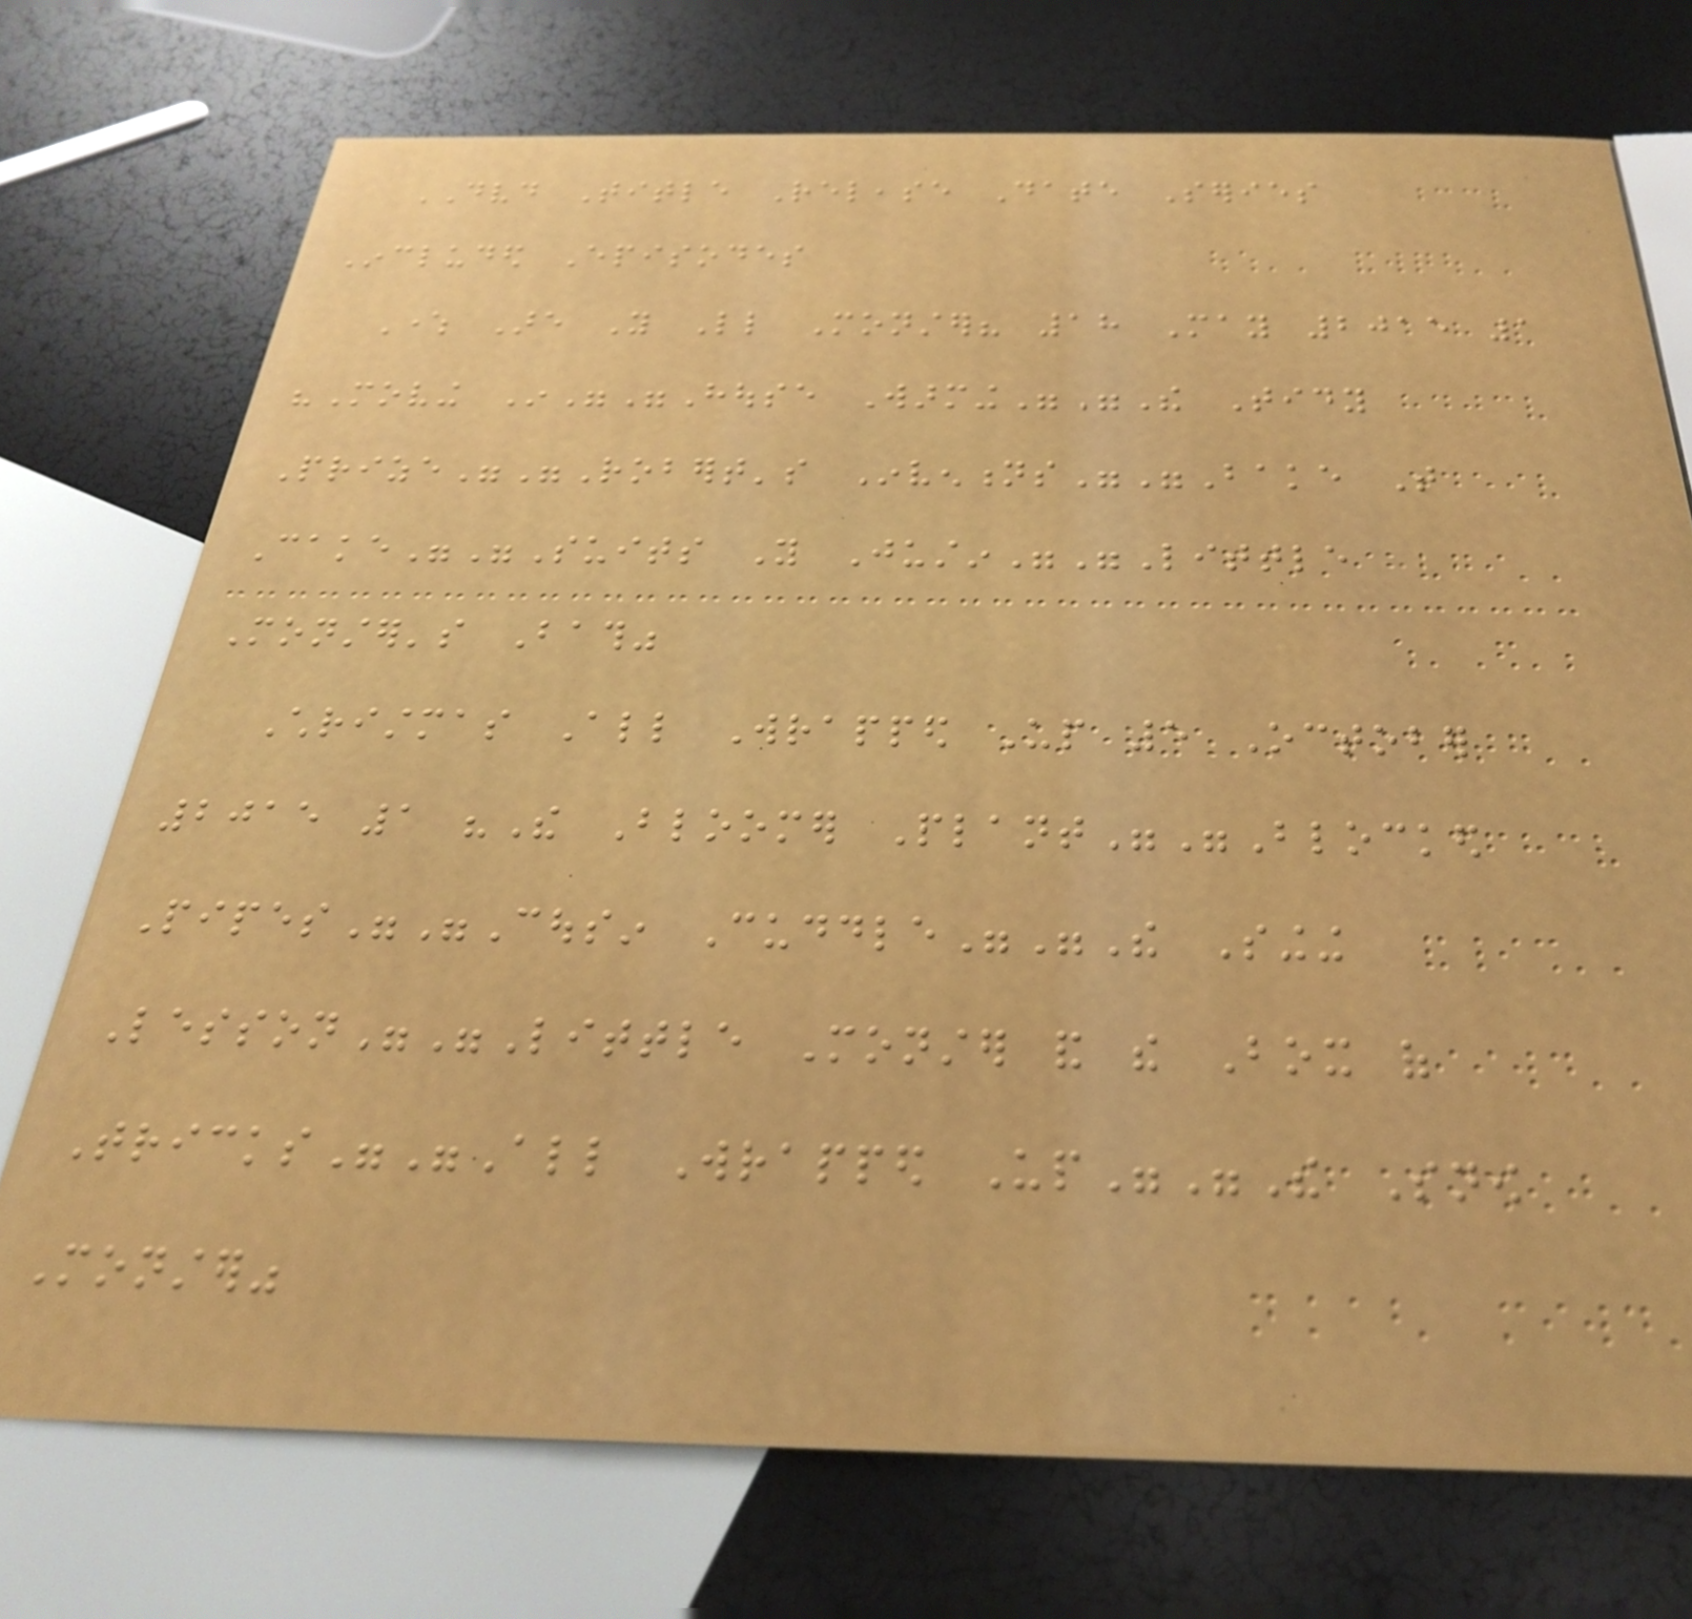DVD Title Release Date Series
Included Episodes
Where Are You Little Monster? 18 May 2015 1
"Moving In""House Warming""The Tidy
Prize""Robert's Inventions""Bake That
Cake""Suits You Justin""Little
Monster's Bath"
Christmas All Wrapped Up 5 October
2015 1 "The Bloomer Plant""Blocked
Pipes""Cousin Cuddle""The Singing
Lesson""Little Monster and the Box of
Tricks""All Wrapped Up""The Snow
Monster"
